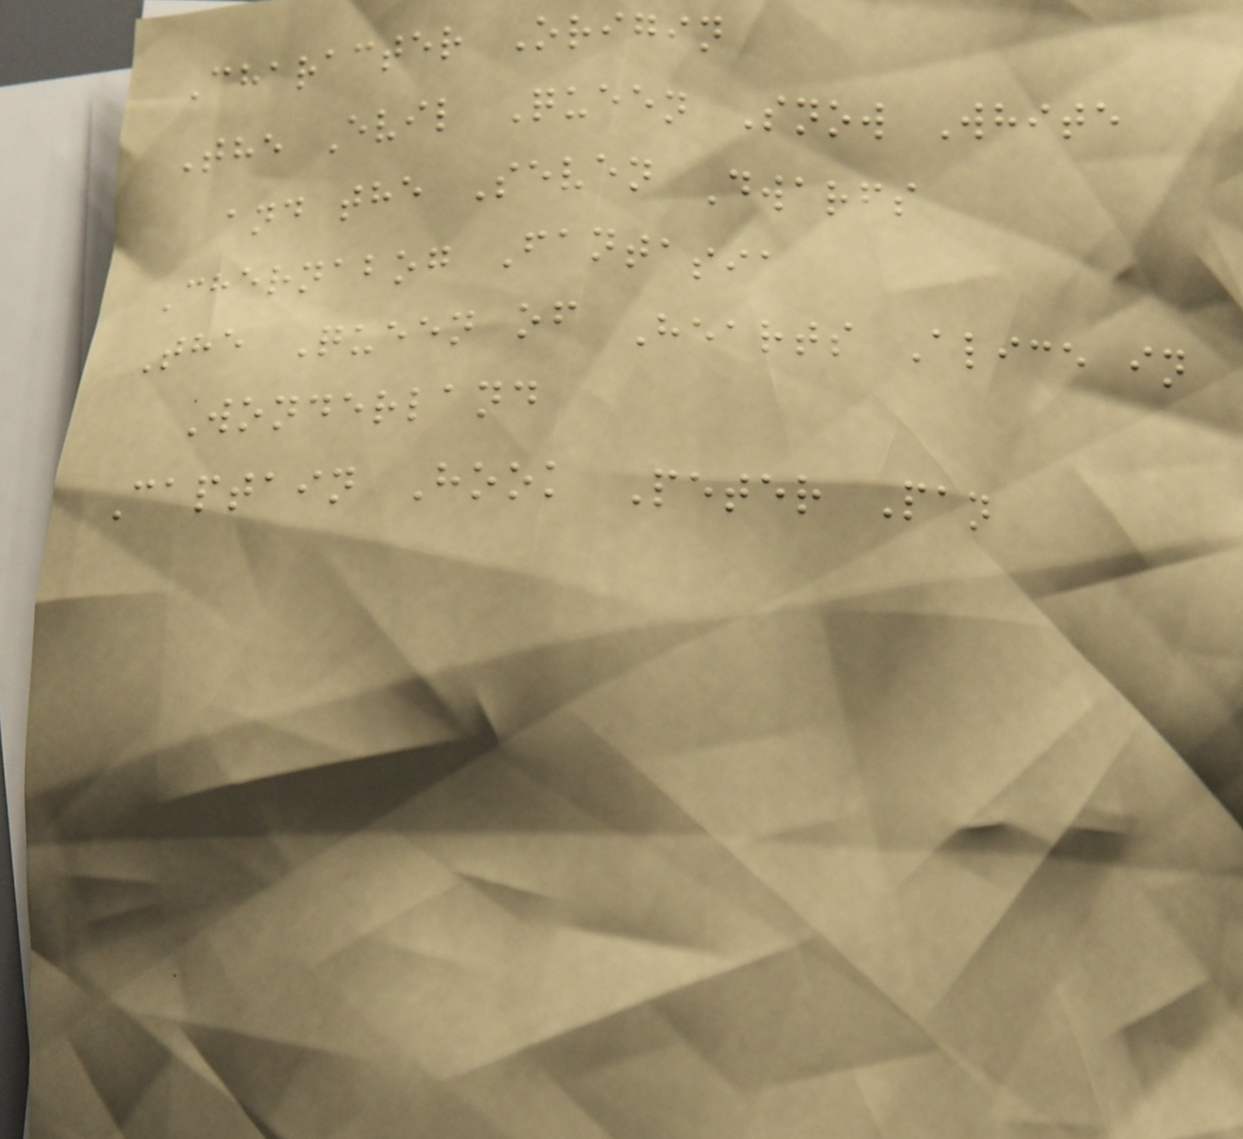Character Origin
The Evil Queen Snow White
and the Seven Dwarfs
Chernabog Fantasia
The Queen of Hearts Alice in
Wonderland
Captain Hook Peter Pan
